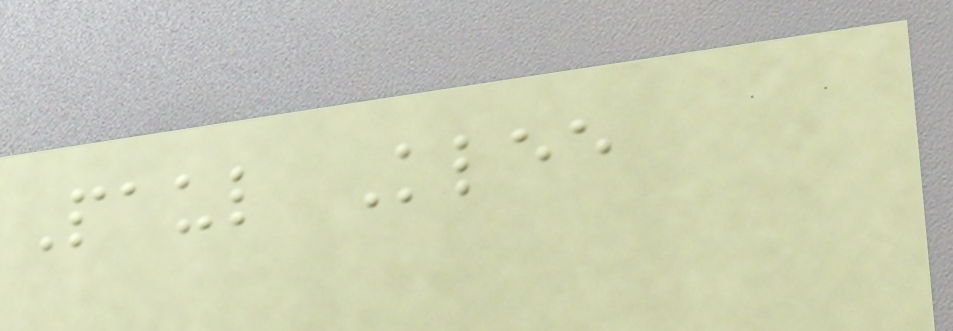Paul Klee
